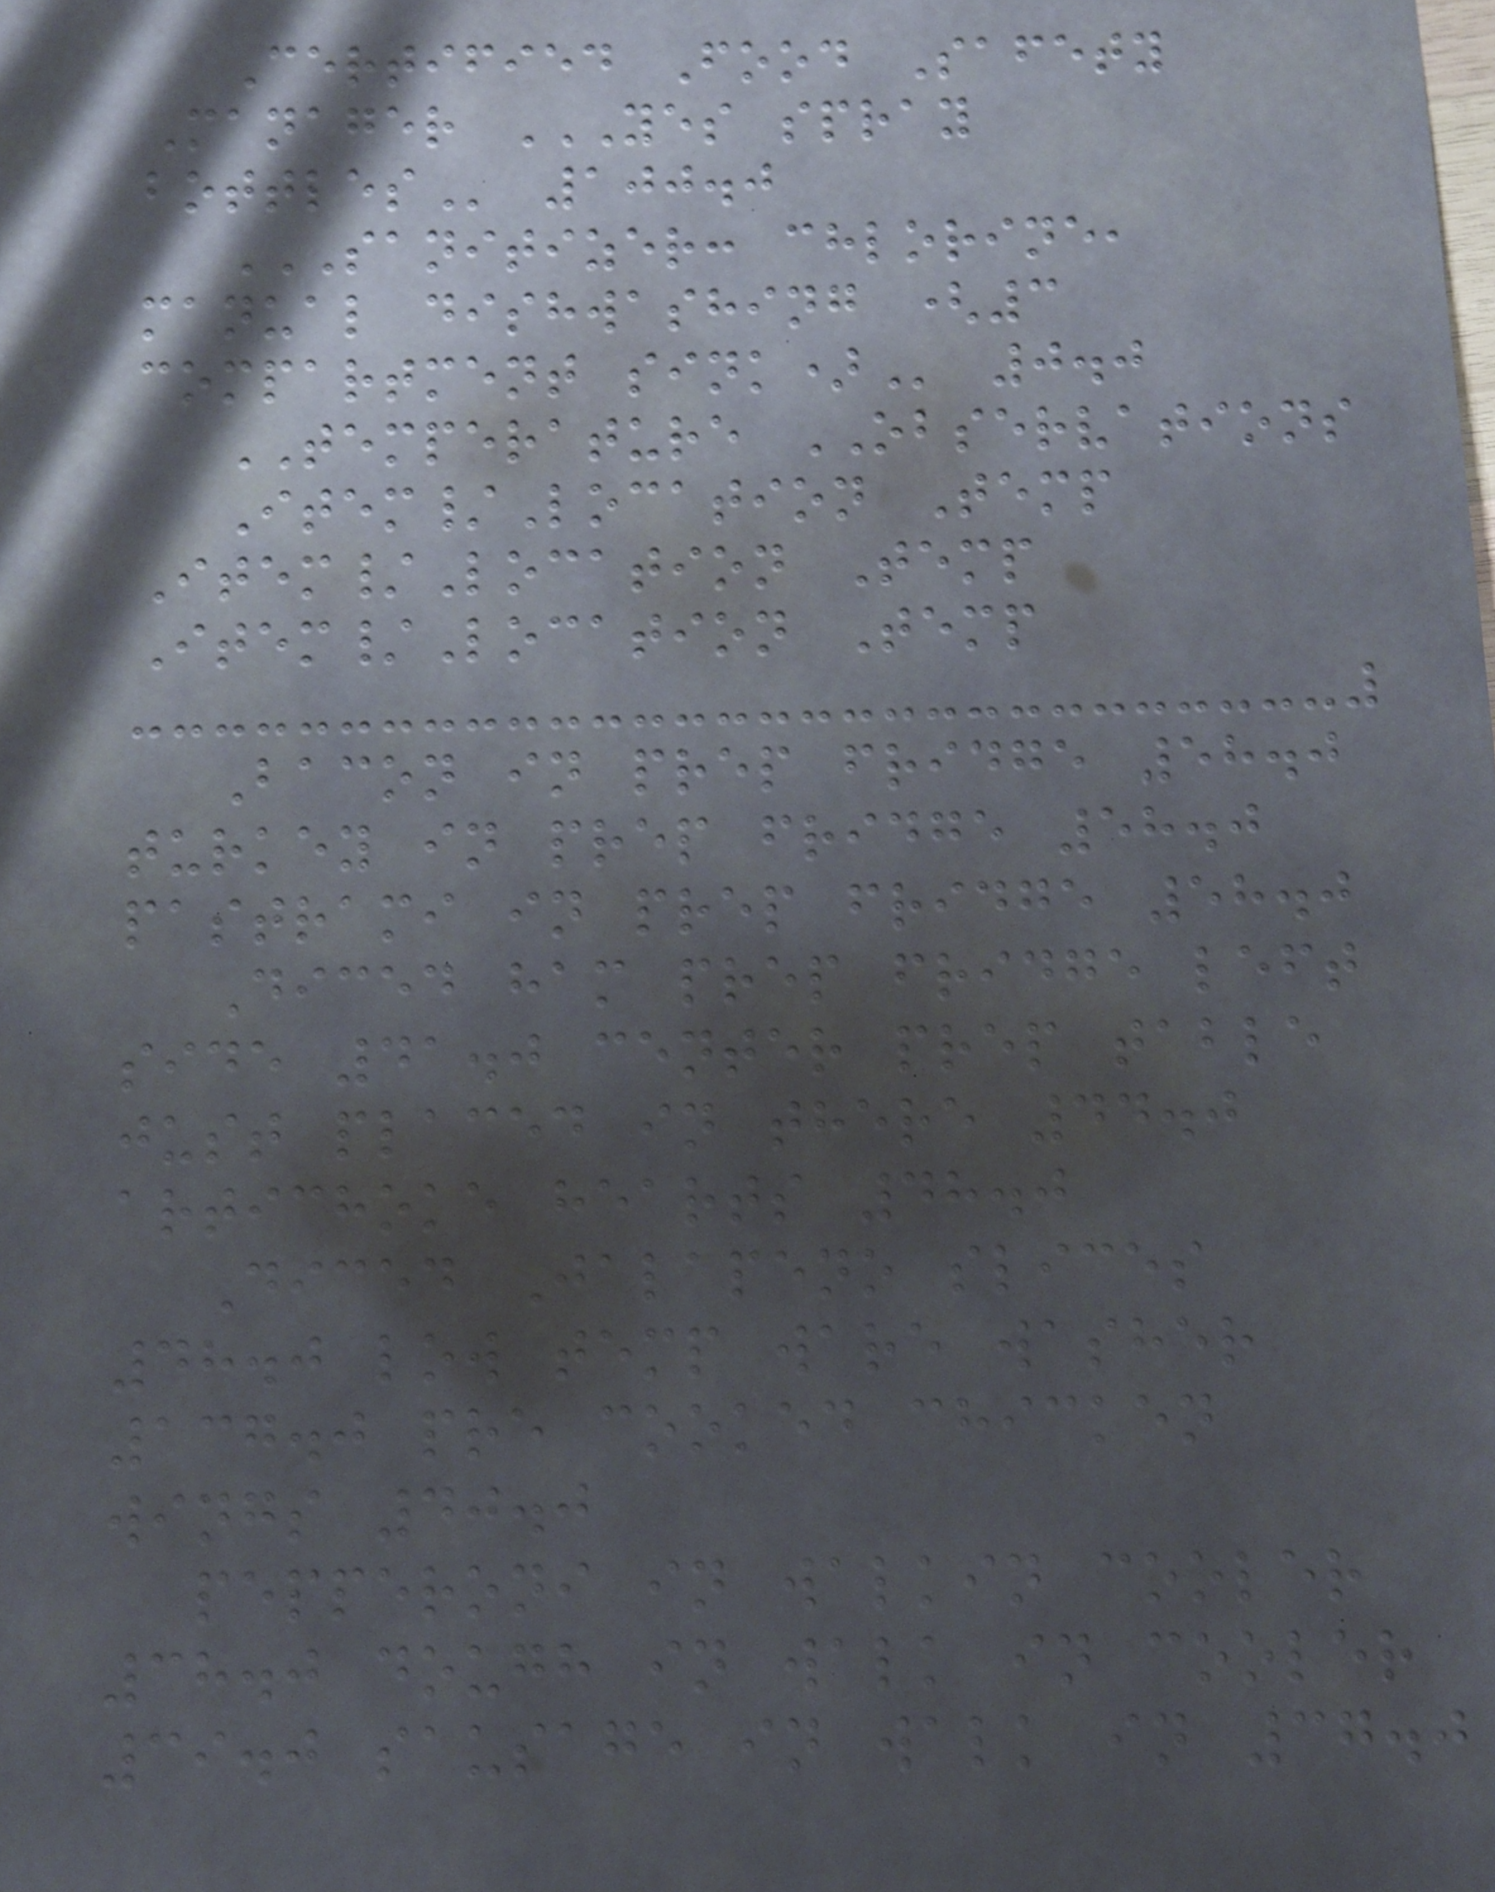Certified Food Safety
Manager YES SPRAY
BOTTLES 100.0
SANITIZER: CHLORINE,
MANUAL DISHWASHING (3
COMPARTMENT SINK) 0.0
TEMPERATURE OBSERVATIONS
Item/Location Temp
Item/Location Temp
Item/Location Temp
Bacon in prep fridge 58.0
turkey in prep fridge 58.0
pastrami in prep fridge 58.0
Diced ham prep fridge left
side 41.0 center prep table
just placed in there 44.0
artichoke hearts 48.0
Diced Jalapeno slices
48.0 low temp ware washer
137.0 pre cooked chicken
wings 40.0
pepperoni in walkin cooler
38.0 dough in walk in cooler
39.0 sausage in walk in 37.0
